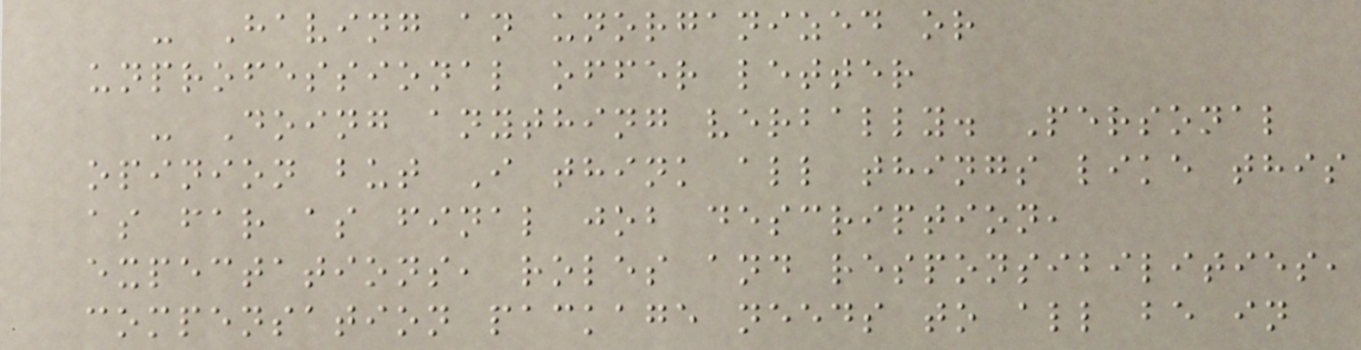- Having an unorganized or
unprofessional offer letter
- Doing anything verbally. Personal
opinion but I think all things like this
as far as final job description,
expectations, roles and responsibilities,
compensation package needs to all be in
